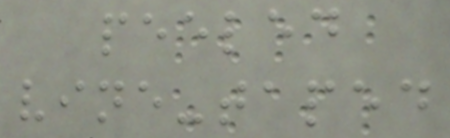peeled
vine-taped
